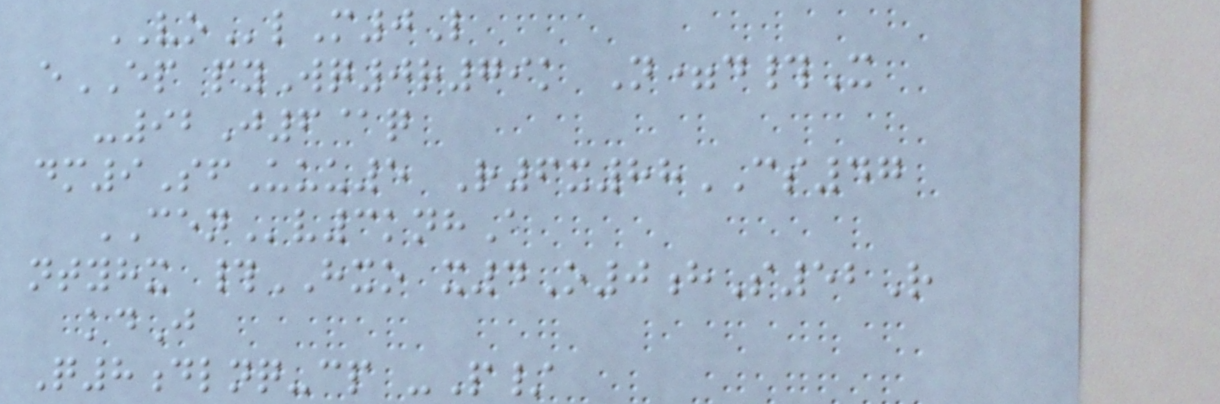VOlM0L
eEP pyWq0r79k N=d#X
-92J6@q
dm9SfUuu5 R6x88CS47
CENv3knhA
ntyhx #HXO x4O0hS52R
kdJ
Q8dlnq-cp -P/
